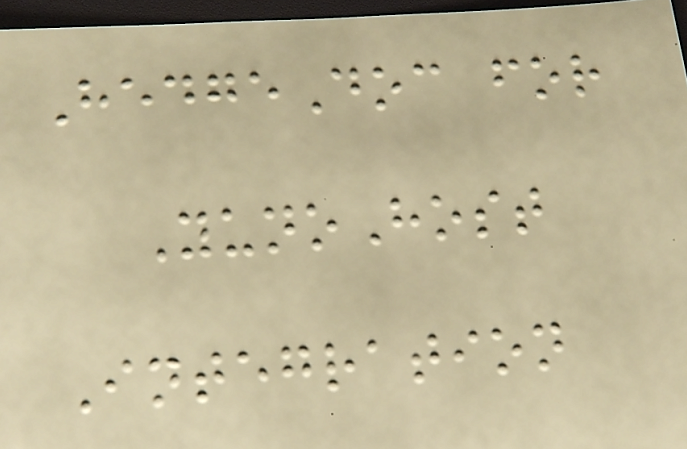HedgeDoc for
YunoHost
Integration
